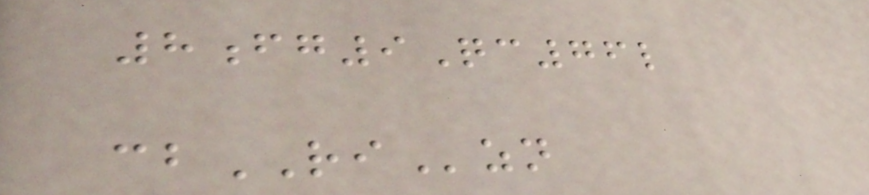8fg9Qc76l
cbRIzn
